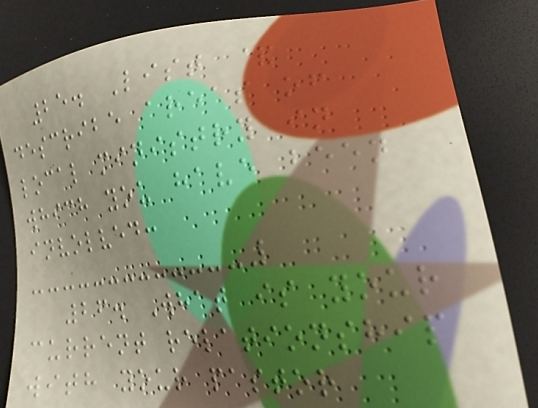25. List &
describe areas of
local ministry in
which you have been
involved:
26. What is your
current relationship
with your pastor
